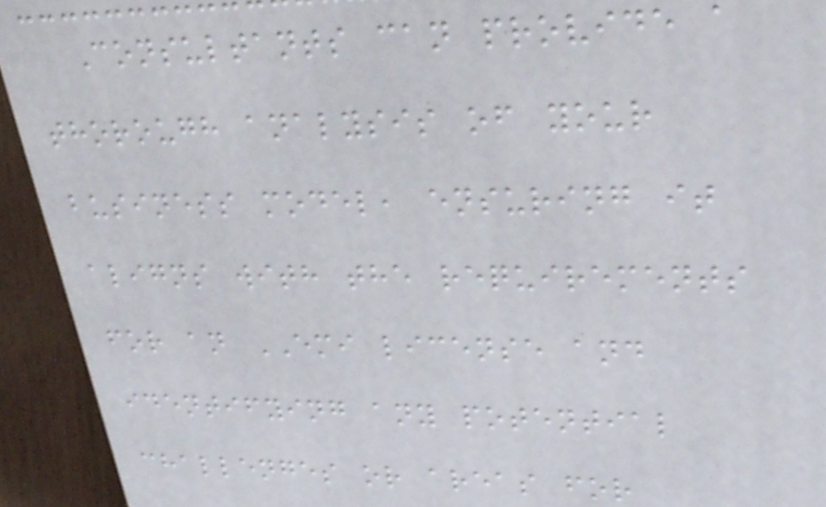Consultants can provide a
thorough analysis of your
business model, ensuring it
aligns with the requirements
for an EMI license and
identifying any potential
challenges or areas for
